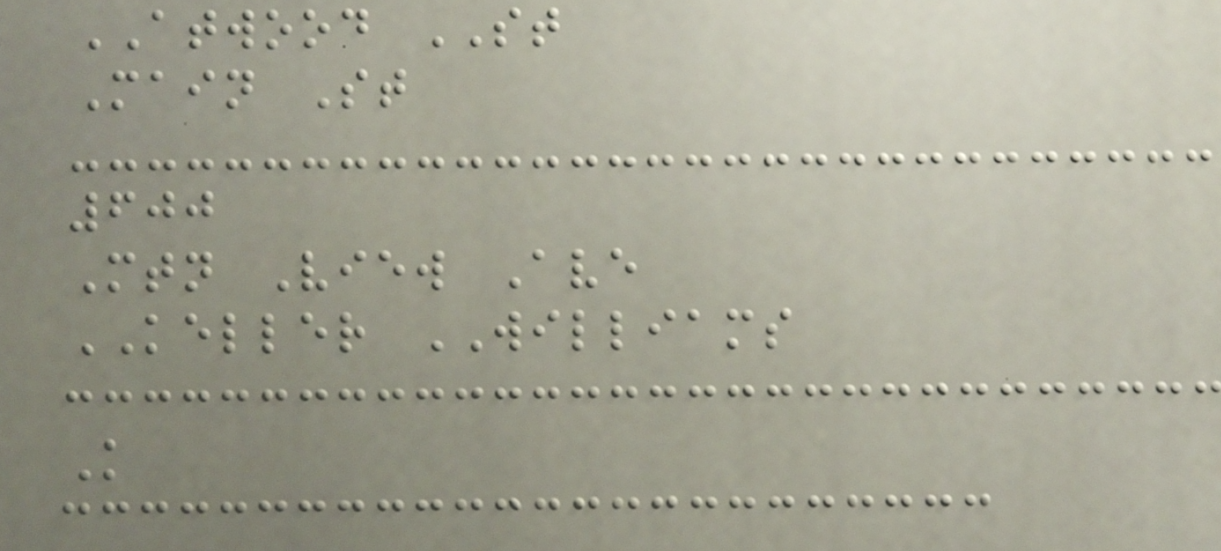ATWOOD ST
Main St
600
Mtn View Ave
KELLER WILLIAMS
K
